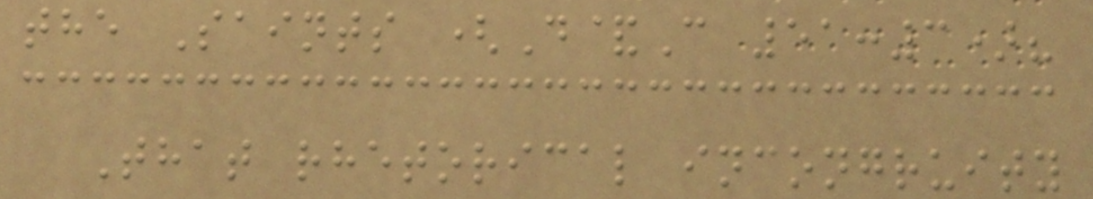the Saints (D&C 51:3)?
That rhetorical incongruity
